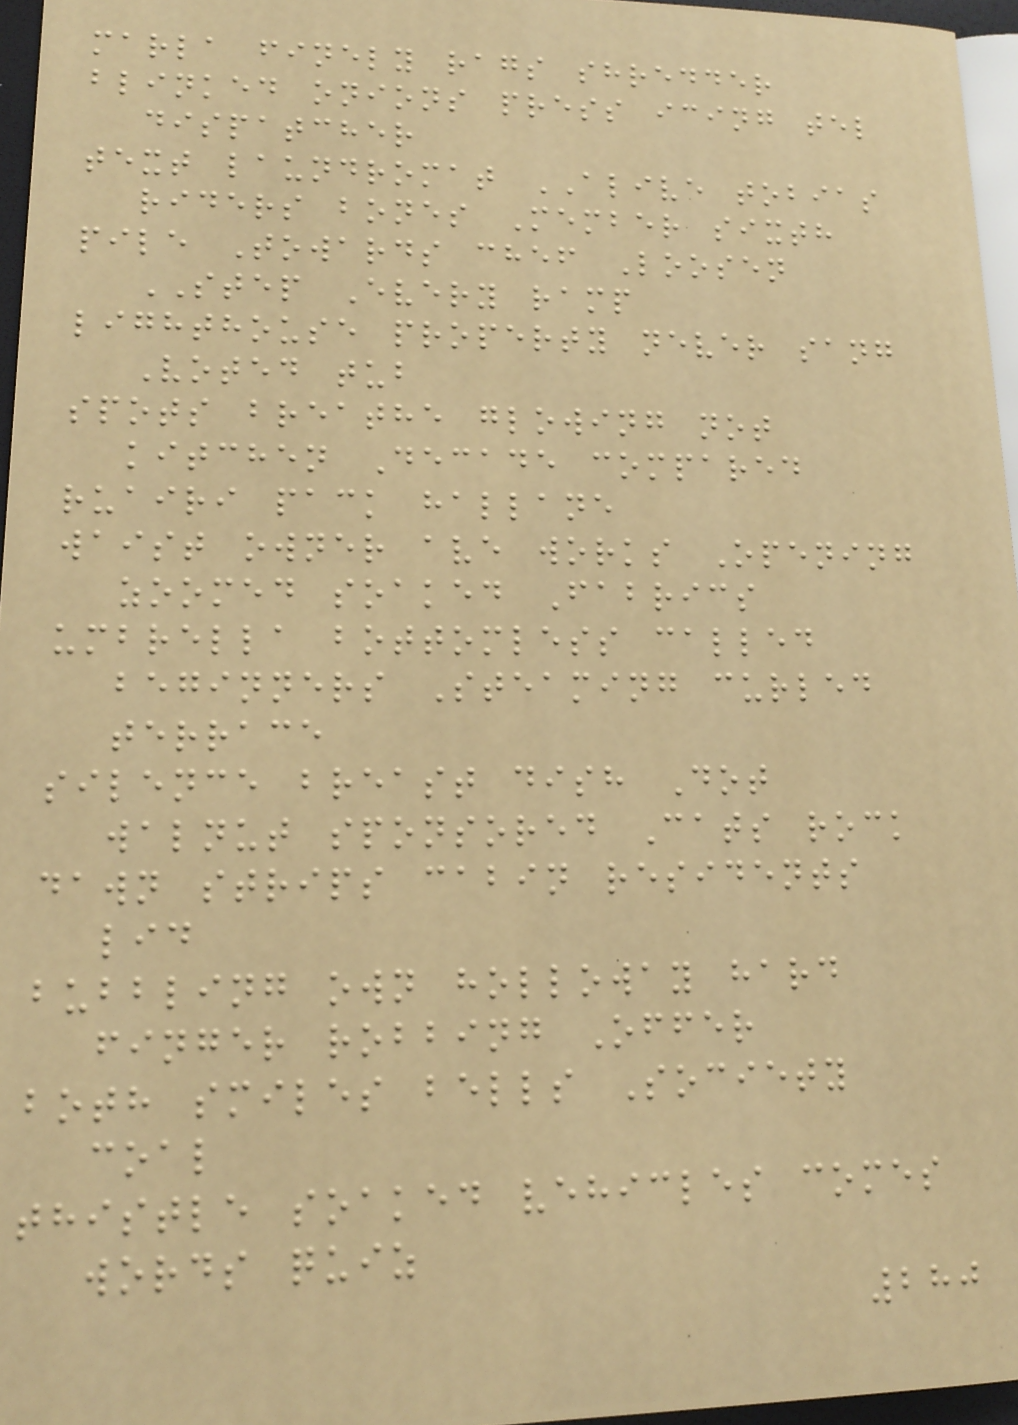marla finely rags shredder
blinked onions press icing tel
dispatcher
text laundromat ALIVE tobias
riders bones Member sixth
pile Towards chef Loosen
STEP Every ramp
lighthouse property never sang
Voted tub
spots breathe glowing not
kitchen Decade compared
ruairi pack hallane
waist owner ave works Opening
zoomed soaked Fabrics
umbrella bottomless called
beginners Steaming curled
terrace
silence breast dish Dot
walnut sponsored Cats rock
dawn strips cabin residents
lid
bubbling own holloway hard
finger robbing Offer
both smiles bells Society
coal
thistle soaked vehicles comes
words quiz
280
